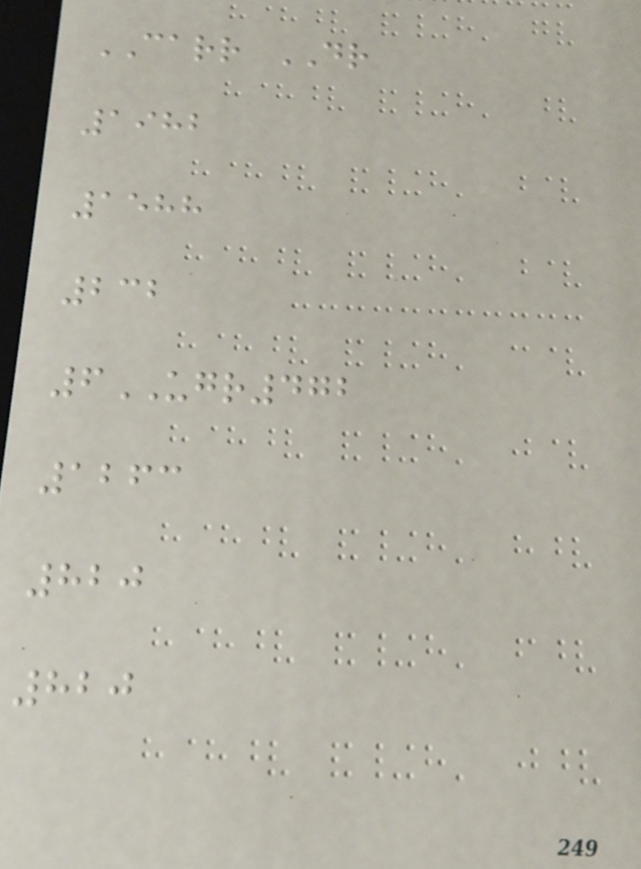CARR DR
1982
1588
232
6UGR472
1263
820
820
